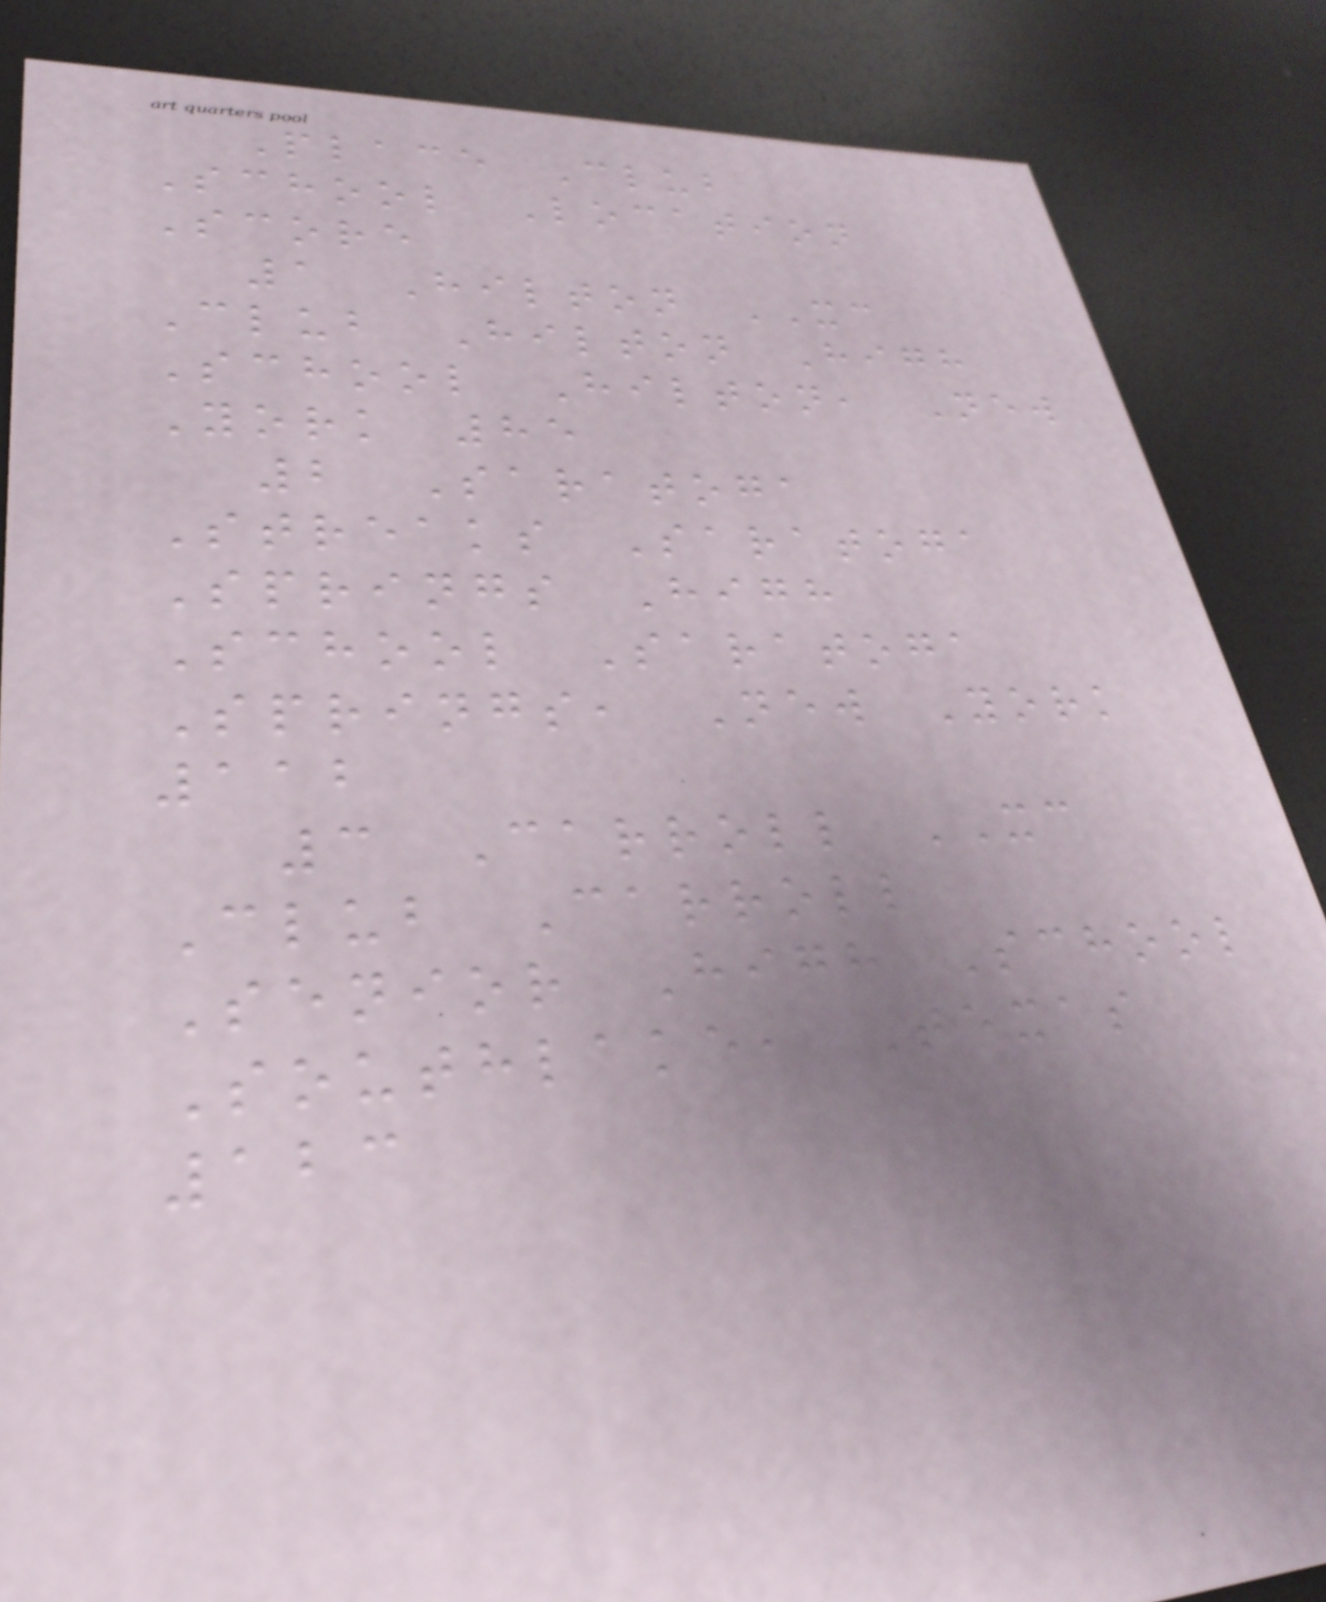Place Club
School Location
Score
1 Hilton XC
Club Hilton High
School Hilton, New
York 85
2 Saratoga
Streaks Saratoga
Springs High
School Saratoga
Springs, New York
112
3 Carroll XC
Club Carroll
Senior High School
Southlake, Texas
123
